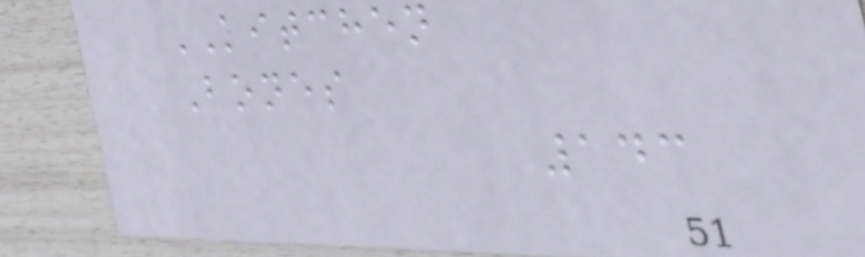KITCHEN
Bones
143
